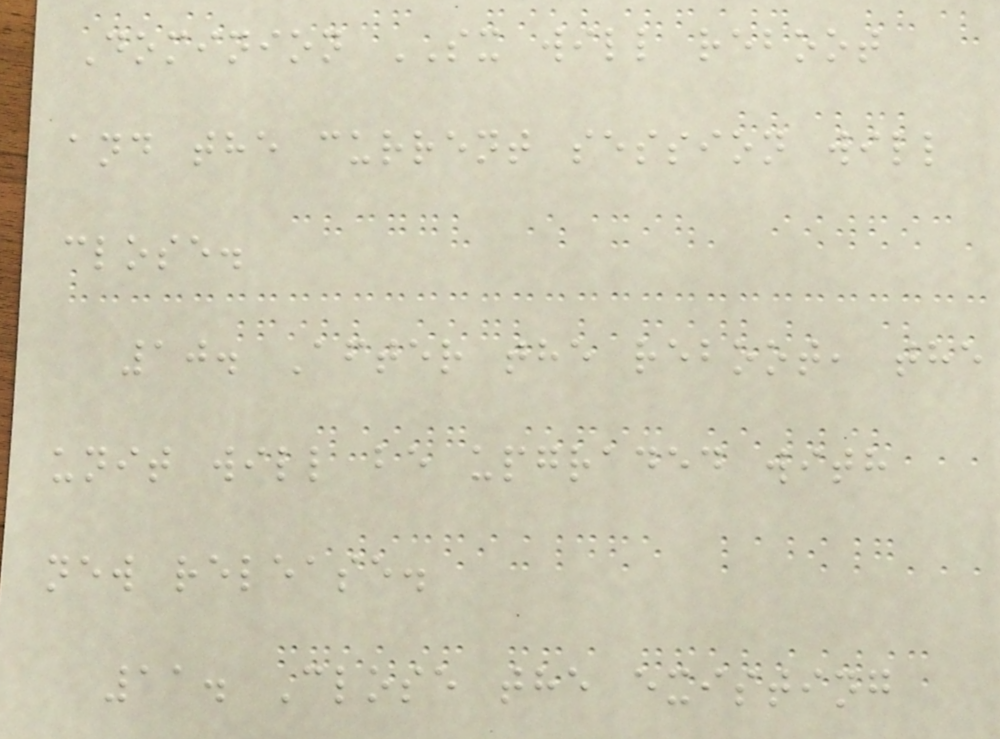Dominion SX will reboot
and the current session will
close.
10. After the reboot, the
unit will be upgraded with
new release.
11. Close the existing
